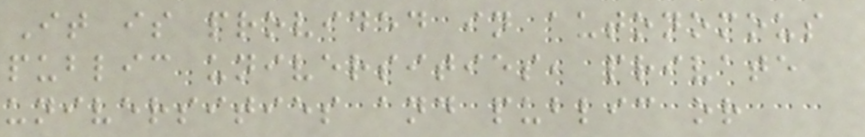It is provided in autonomous
public universities, private
universities and public or
